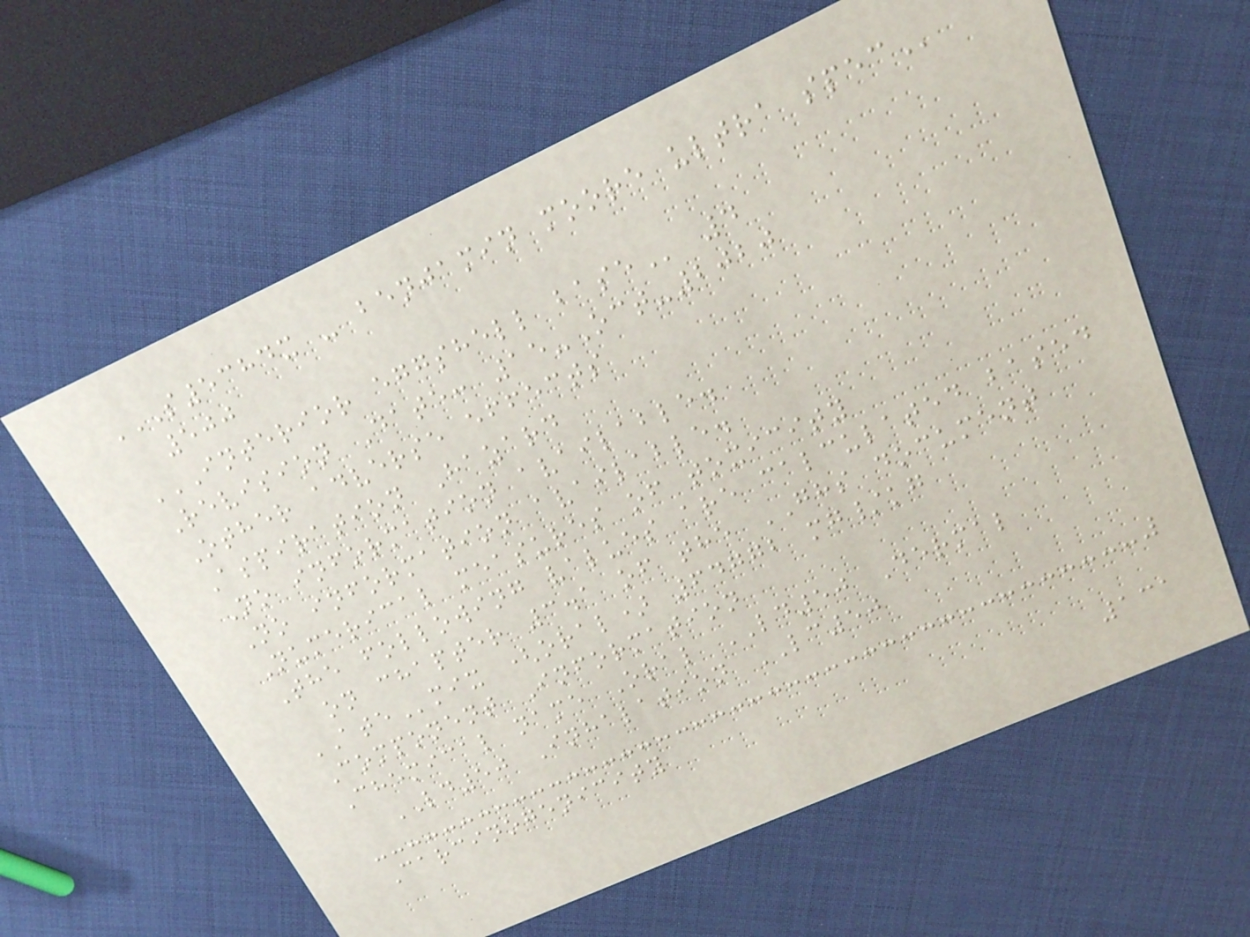S5384X - BENJAMIN MOORE ULTRA SPEC
500
INTERIOR EGGSHELL BASE 4
Revision Date: 15-Oct-2020
Other adverse effects
Aspiration Hazard
No information available.
No information available.
Numerical measures of toxicity
The following values are calculated based
on chapter 3.1 of the GHS document
ATEmix (oral) 64772 mg/kg
Component Information
Chemical name Oral LD50 Dermal
LD50 Inhalation LC50
Carcinogenicity
131
